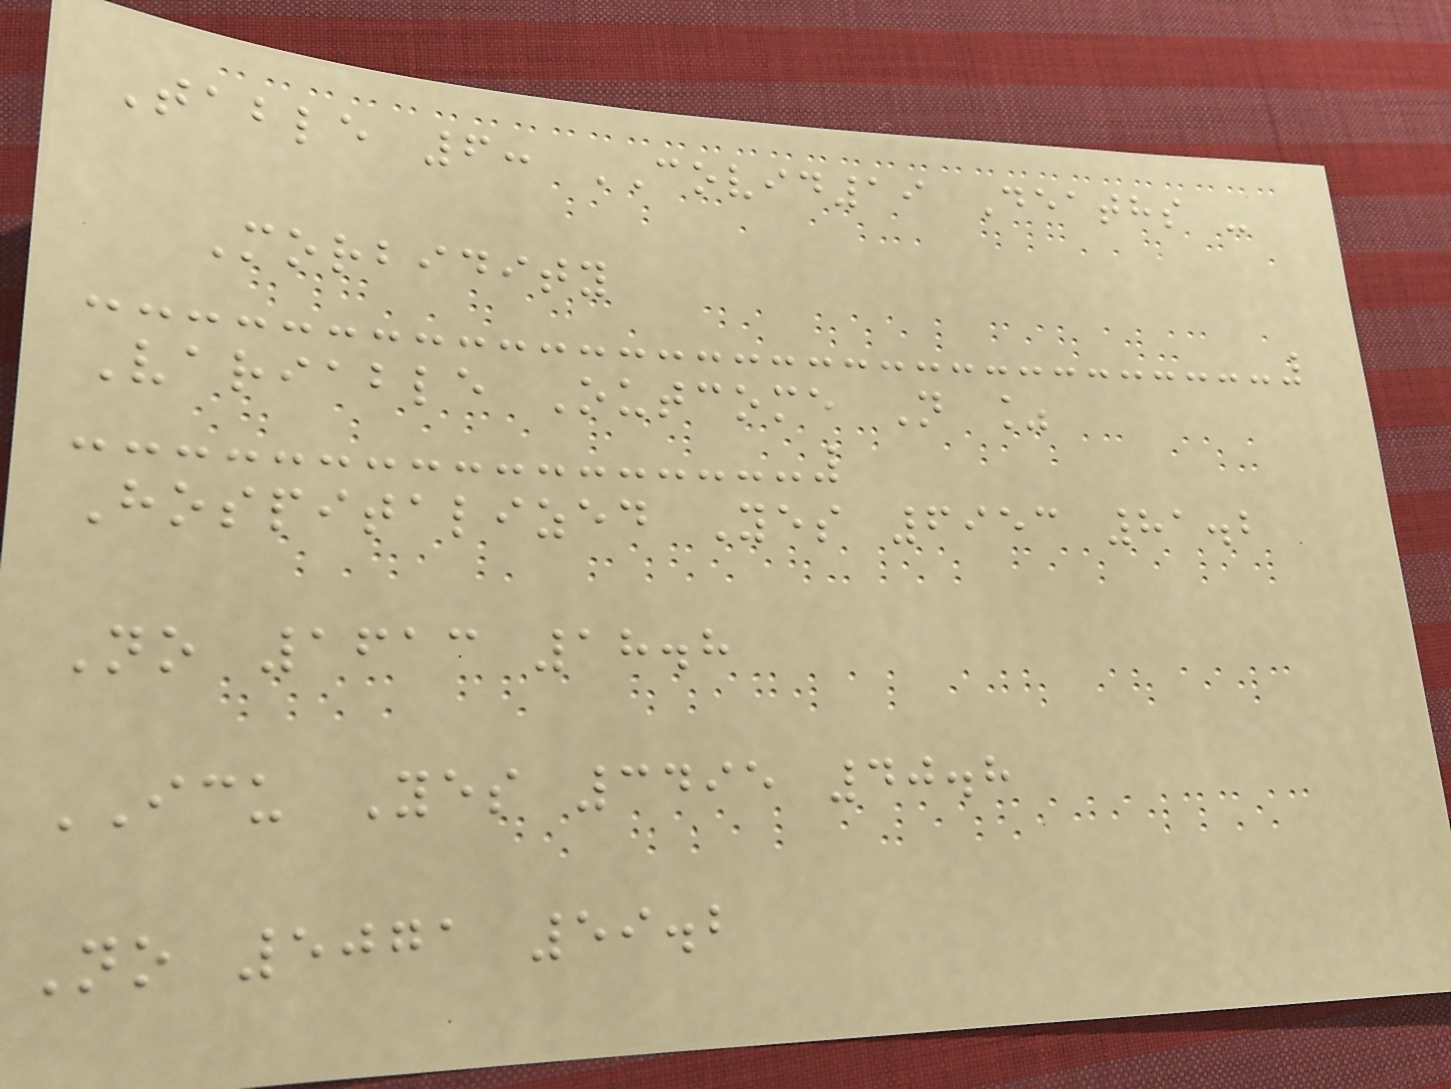Table 6: COVID19 Deaths -
Morbidity
Variable Outcome N %
Hospitalized Yes 6953 81.2
No 1613 18.8
ICU Yes 3495 40.8
No 5071 59.2
